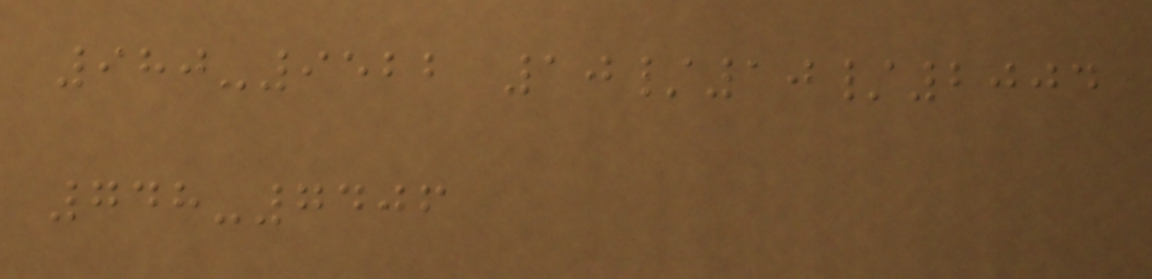980-9522 10/10/2004
748-7406
